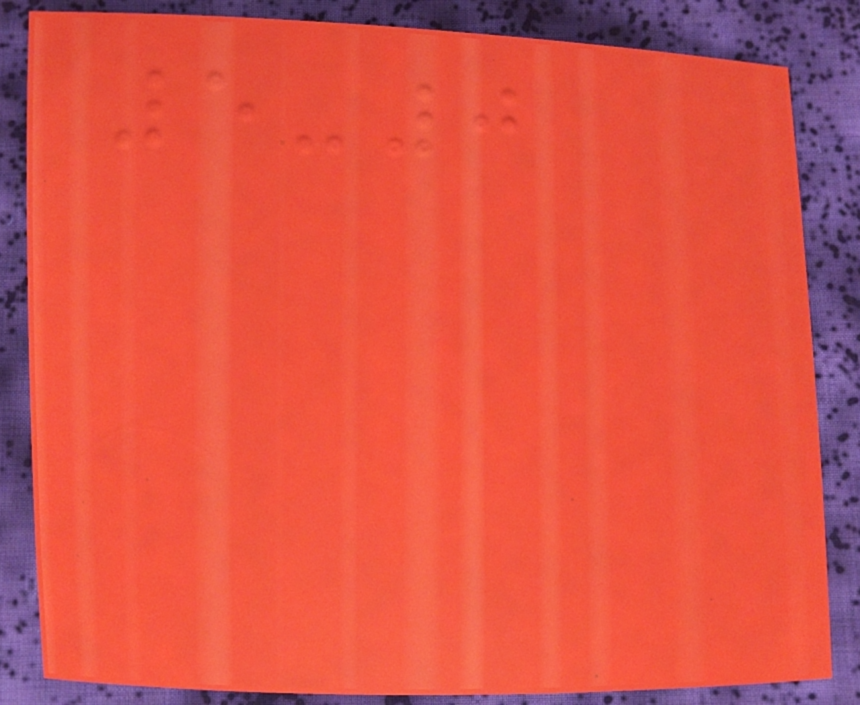5-0
